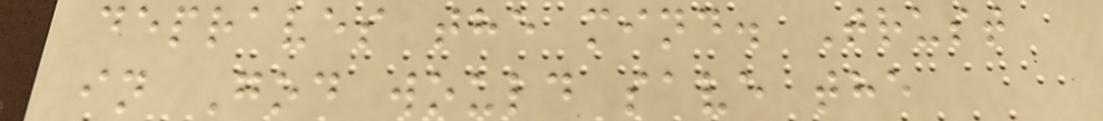depraves the mind. Trust
in God would save the
